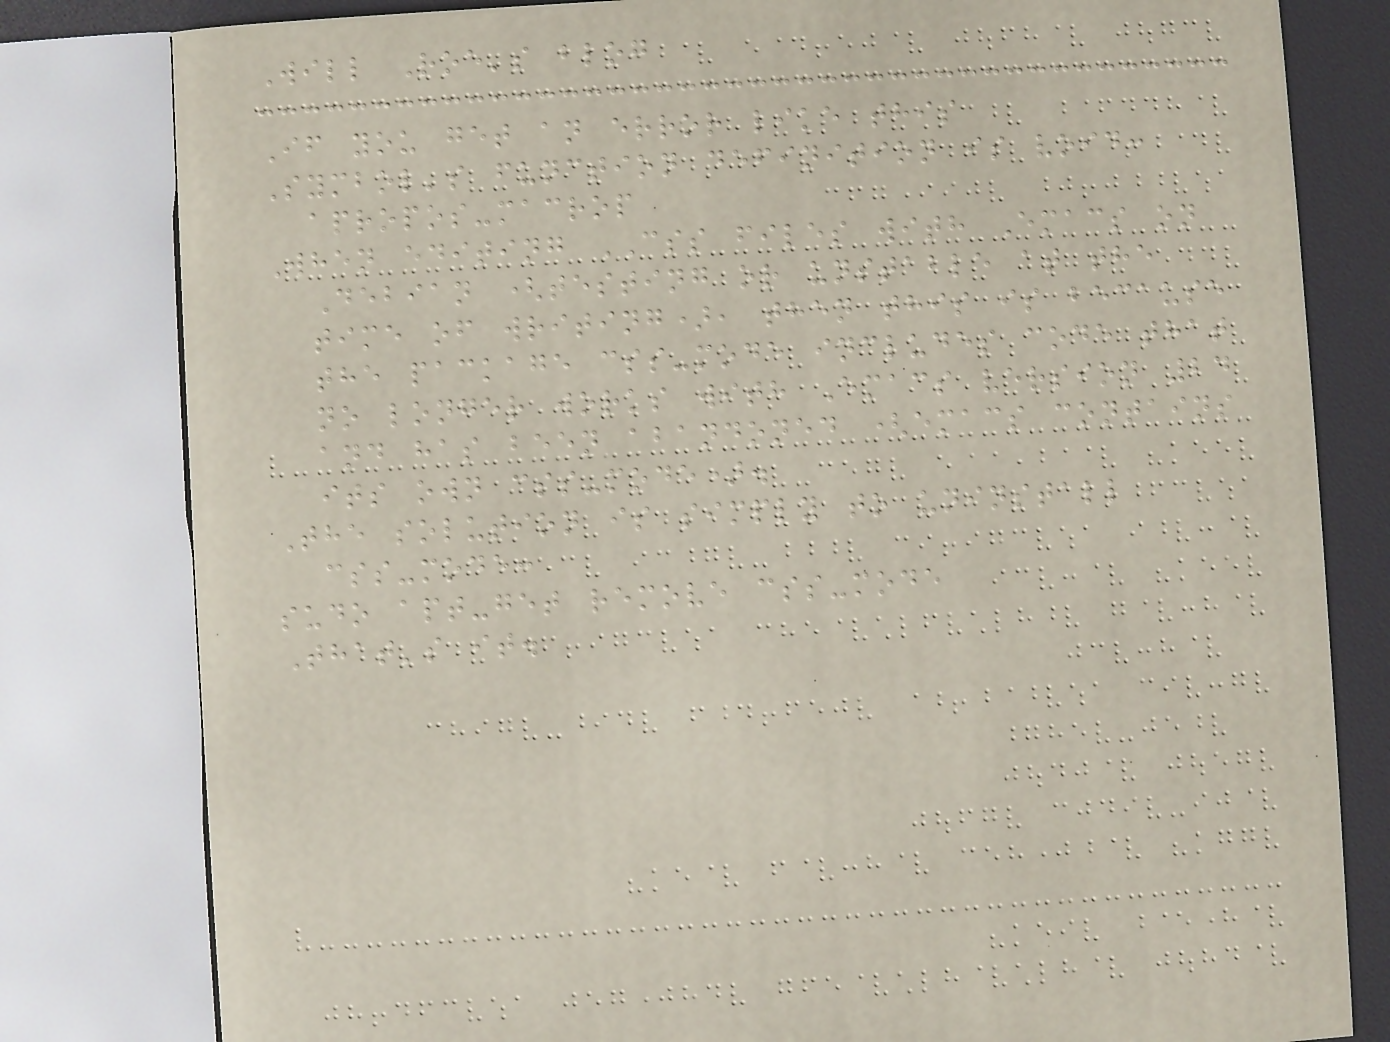Will Roe's blog
If you get an error like this
Symbol's function definition is void:
apropos-macrop
When editing CSS files with Emacs on
Debian (testing or unstable at the
time of writing), then this is because
the package css-mode includes code that
no longer works with Emacs version 24
and has been abandoned (emacs contains
its own css-mode).
The solution is simply to uninstall
css-mode:
sudo apt-get remove css-mode
That's it.
